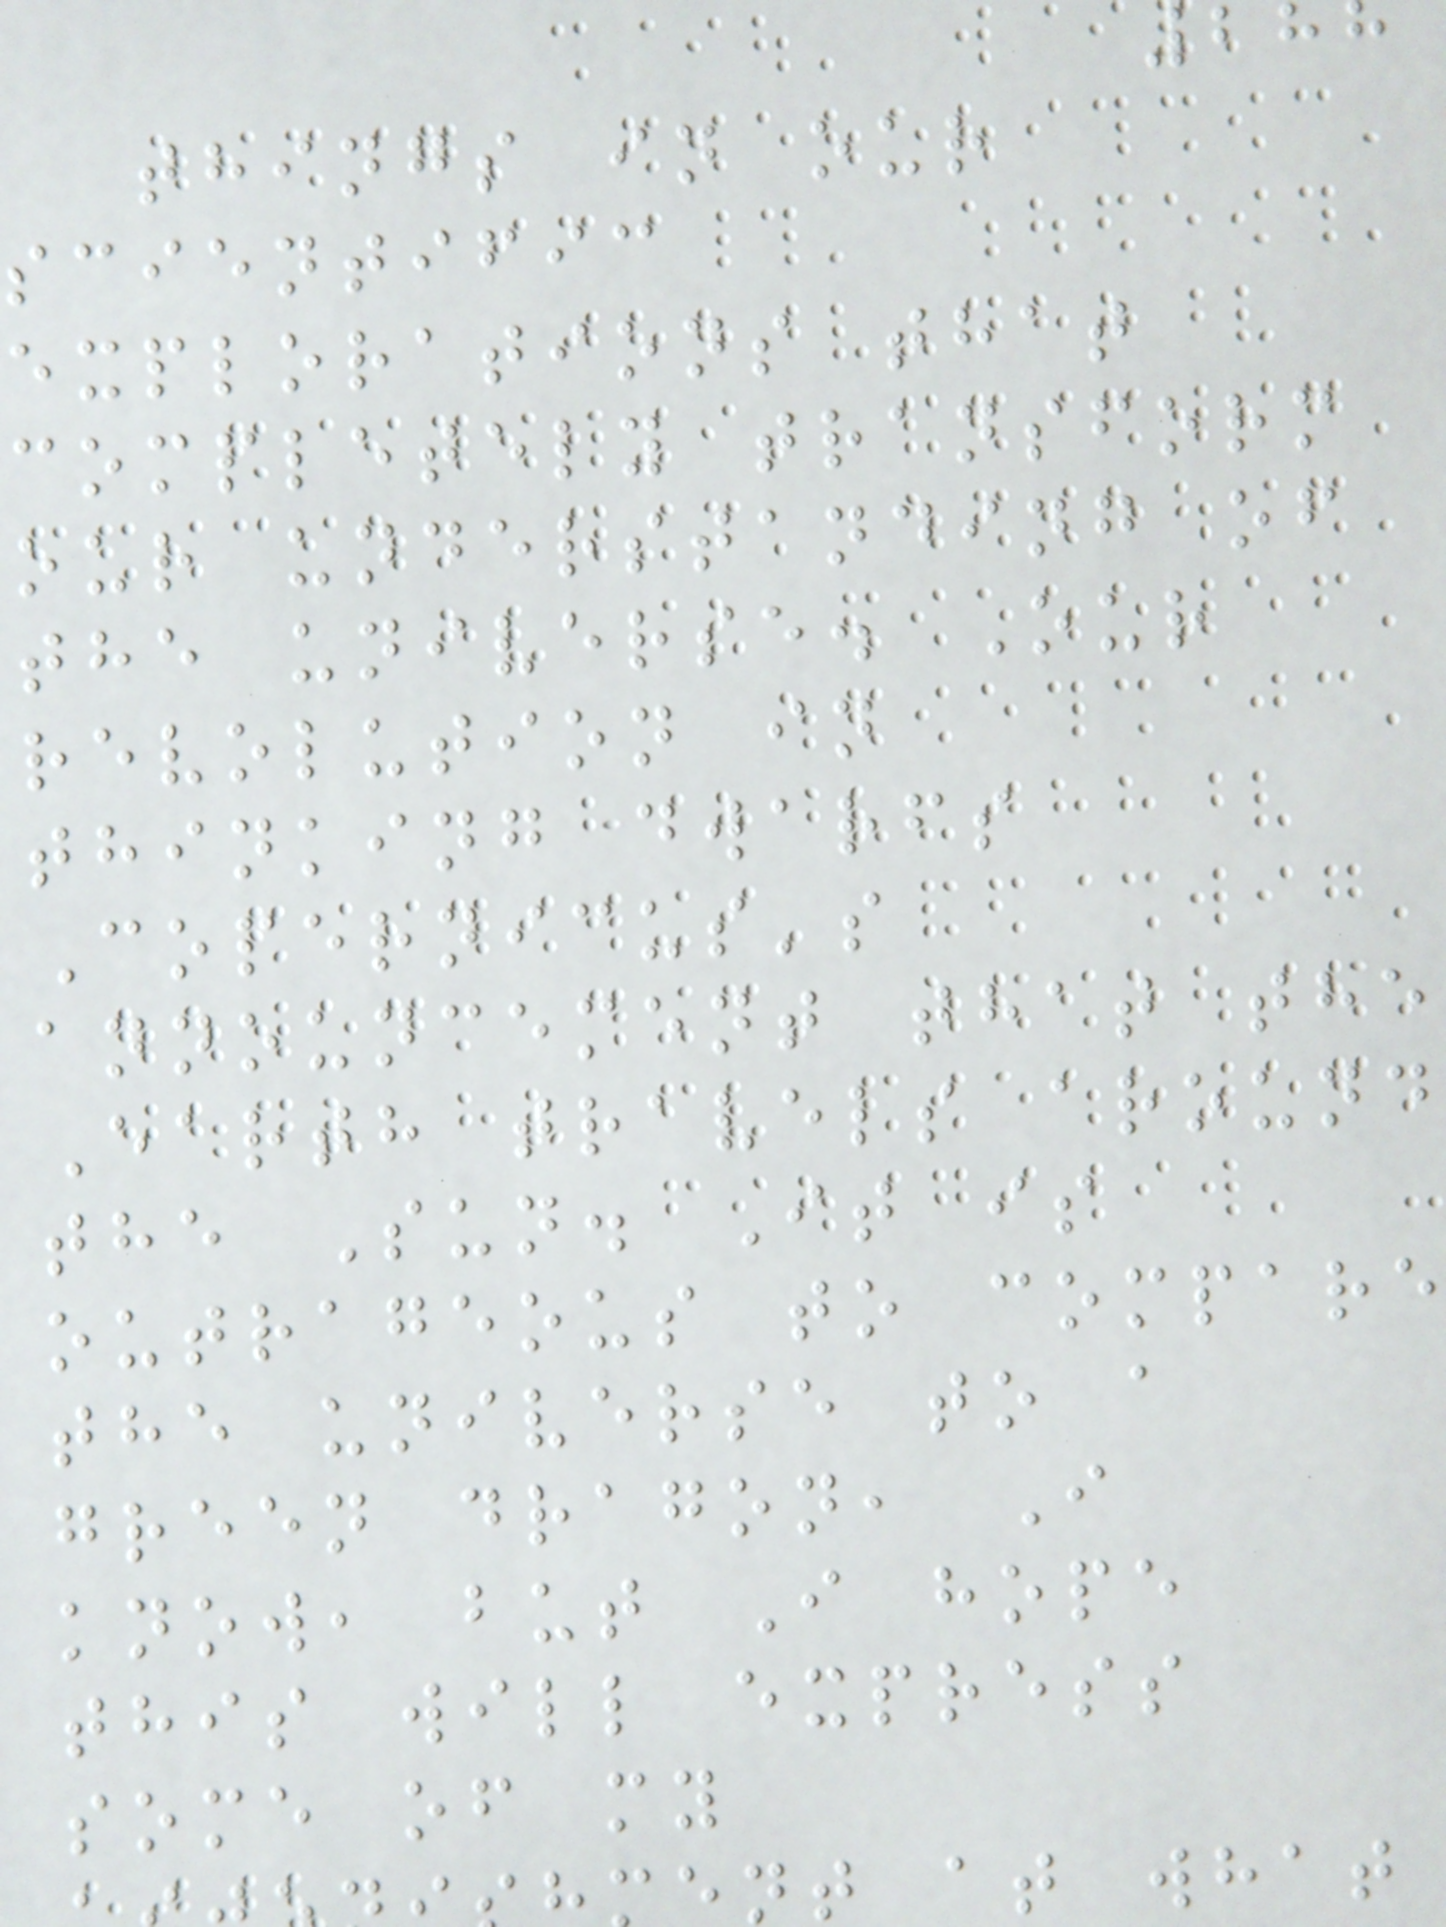things in our
scientific
explorations that
completely transform
our understanding of
the universe. Our
revolution in
thinking dwarfs
Copernicus's
announcement that the
Earth travels around
the Sun. It is
outrageous to compare
the universe to a
green dragon, I
know, but I hope
this will express
some of my
nt at what
